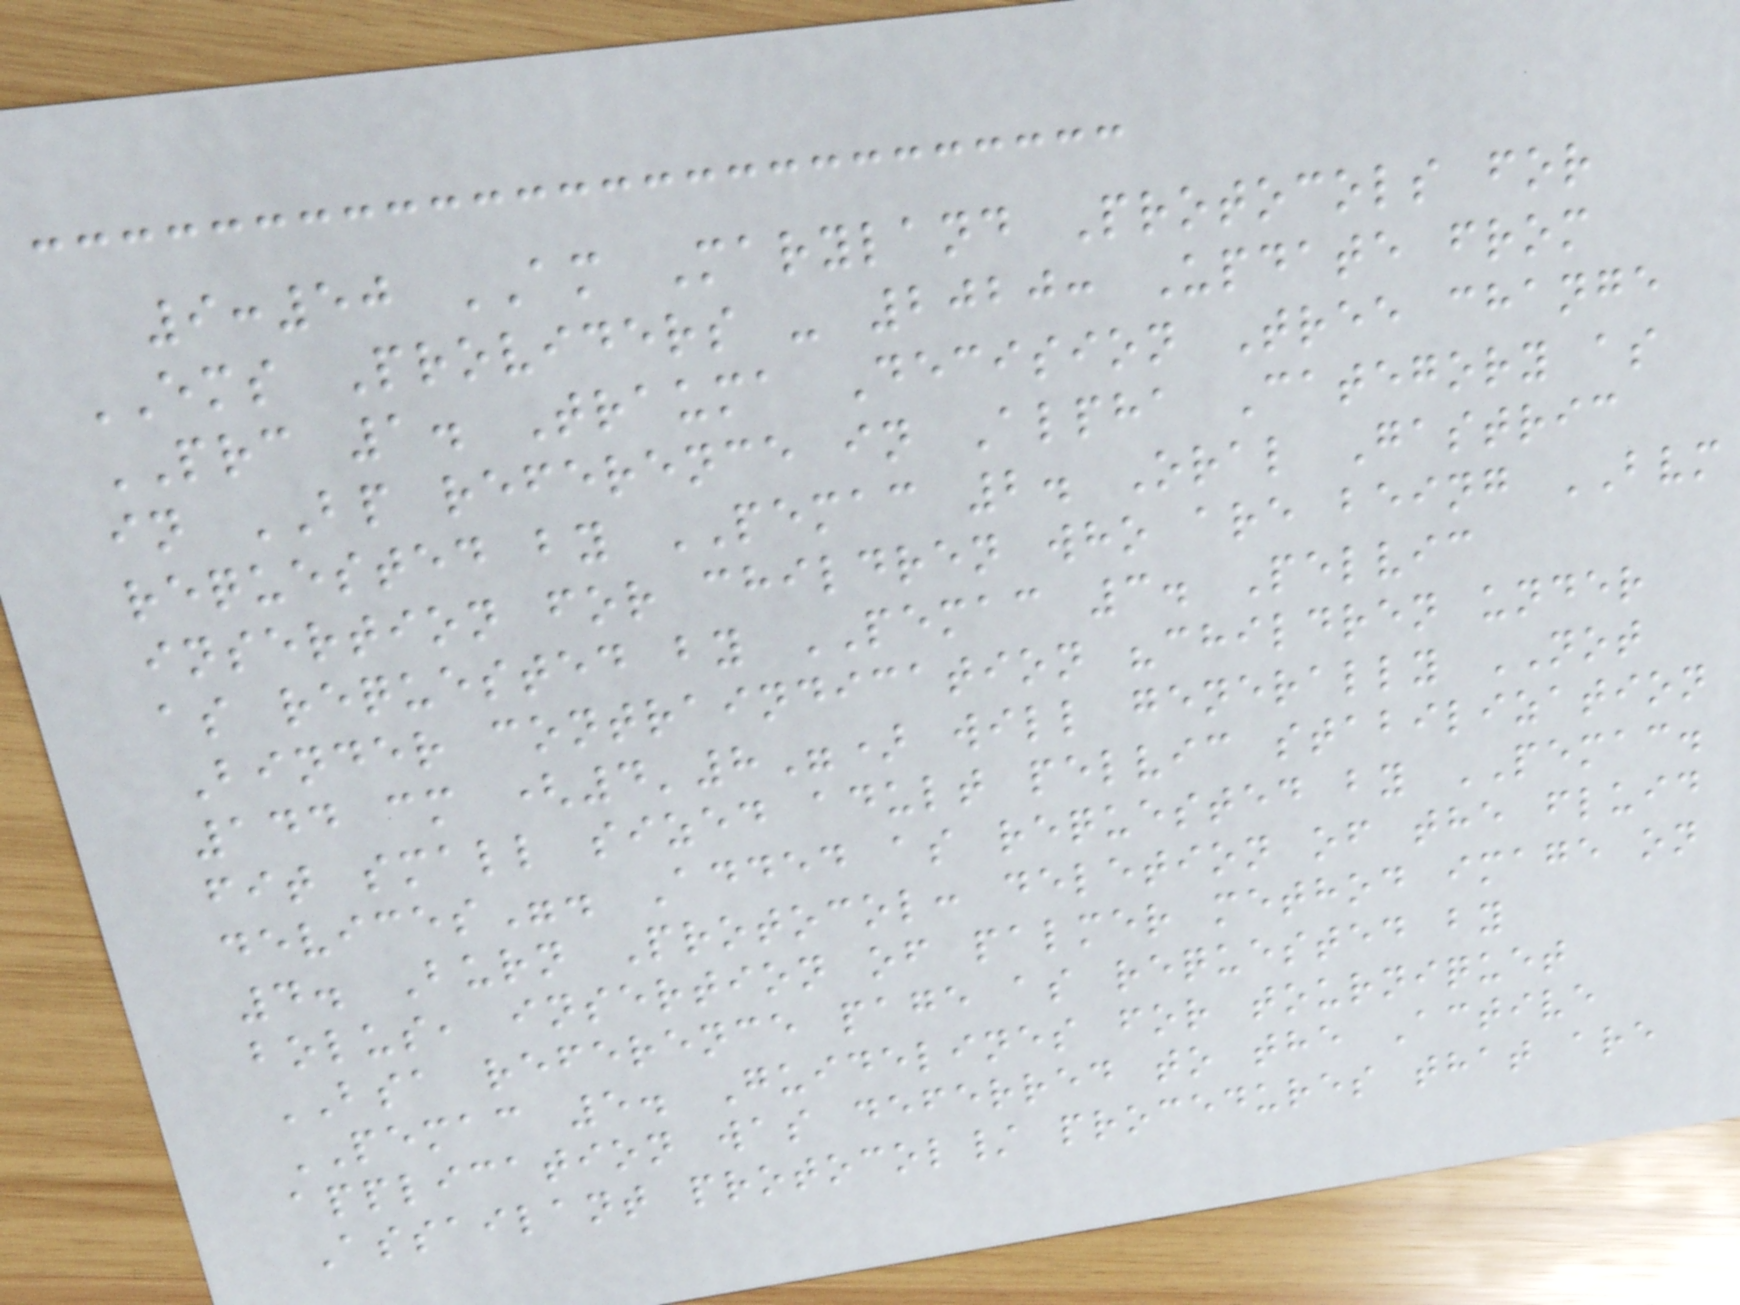9:50 AM Maryland Protocols for
EMS Providers - 2020: Update from
PRC 1. Trauma Decision Tree change
in BP reference in Alpha Category as
requested by PEMAC 2. Oral Gastric
insertion for children who are being BVM
as requested by PEMAC 3. Pelvic
Binder contraindication "children under
144 cm (4'8") will generally NOT
fit small sized adult pelvic stabilization
devices". Added as requested by PEMAC.
4. Burn Protocol: deletion of the fluid
bolus, insertion of palmer method image on
BSA reference page as requested by
PEMAC 5. Guidelines for tourniquet
application was deferred to the Active
Assailant protocol/ procedures that are
